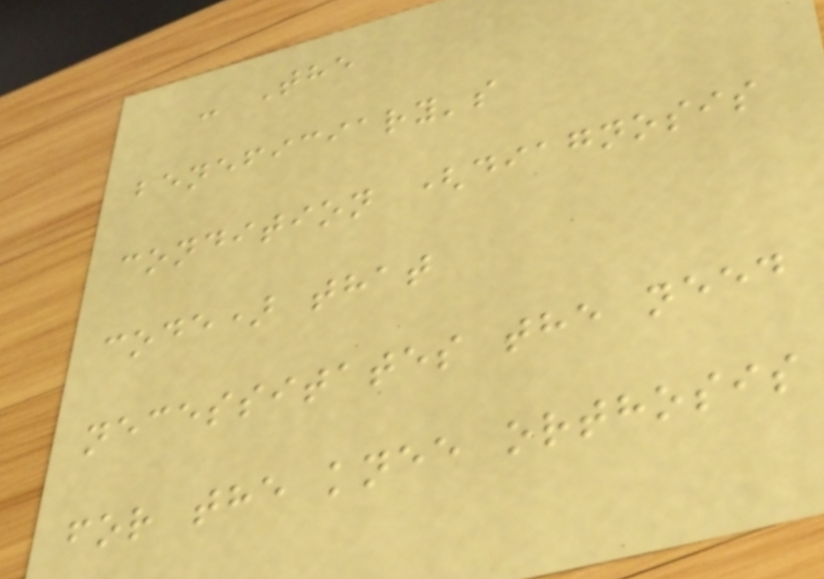- The
beneficiary's
condition (diagnosis
code) that
necessitates the need
for the knee orthosis
